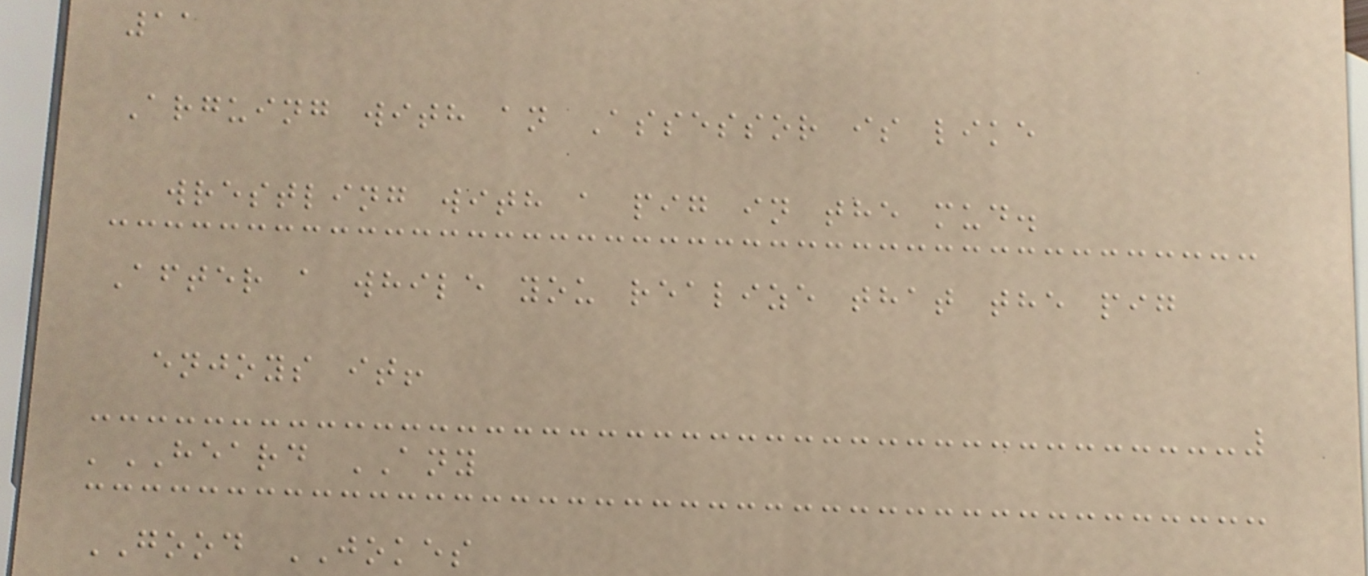11
Arguing with an Assessor is like
wrestling with a pig in the mud.
After a while you realize that the pig
enjoys it!
'HEARD ANY
GOOD JOKES
